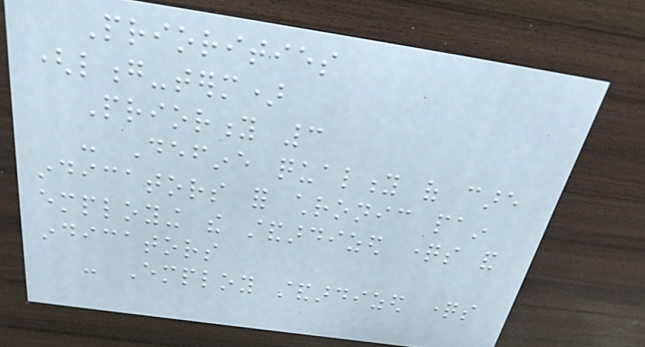Priorities
(long-term)
Priority 3
- Define quality of care
indicators for chronic pain
employing the standardized questions and
indicators
- Employ standardized questions
